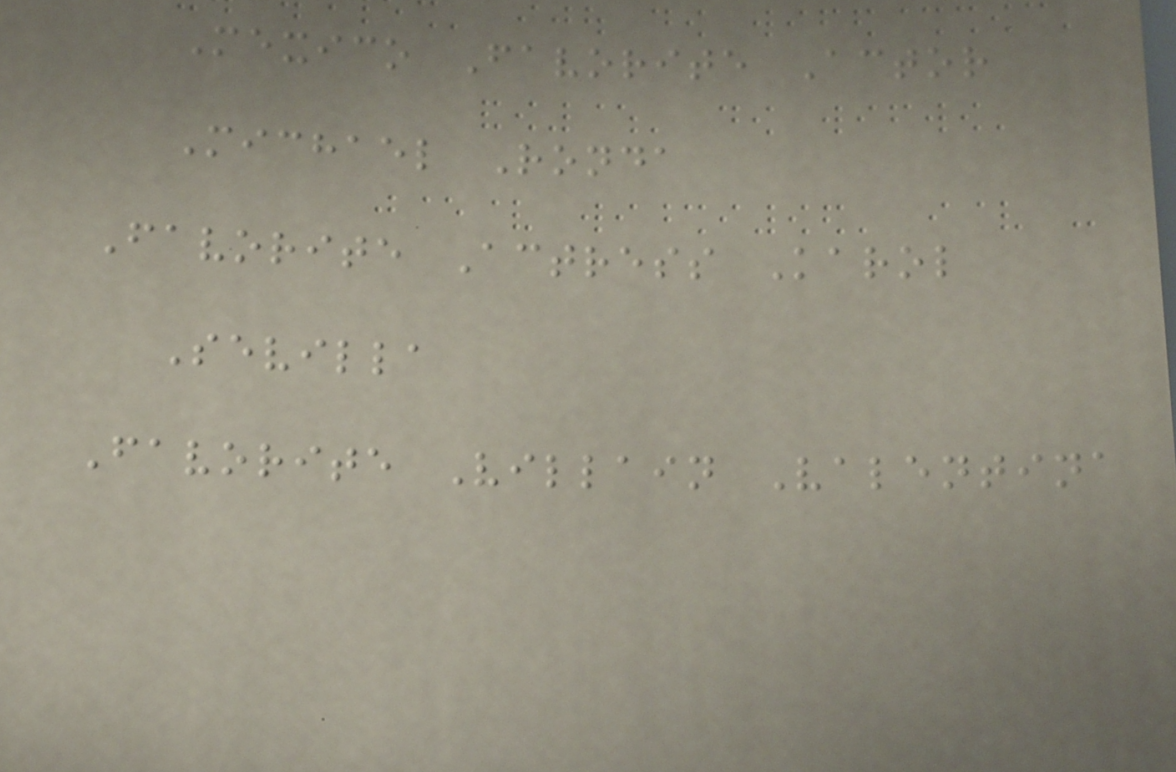Mexico Favorite Actor
Michael Ronda
Favorite Actress Karol
Sevilla
Favorite Villain Valentina
